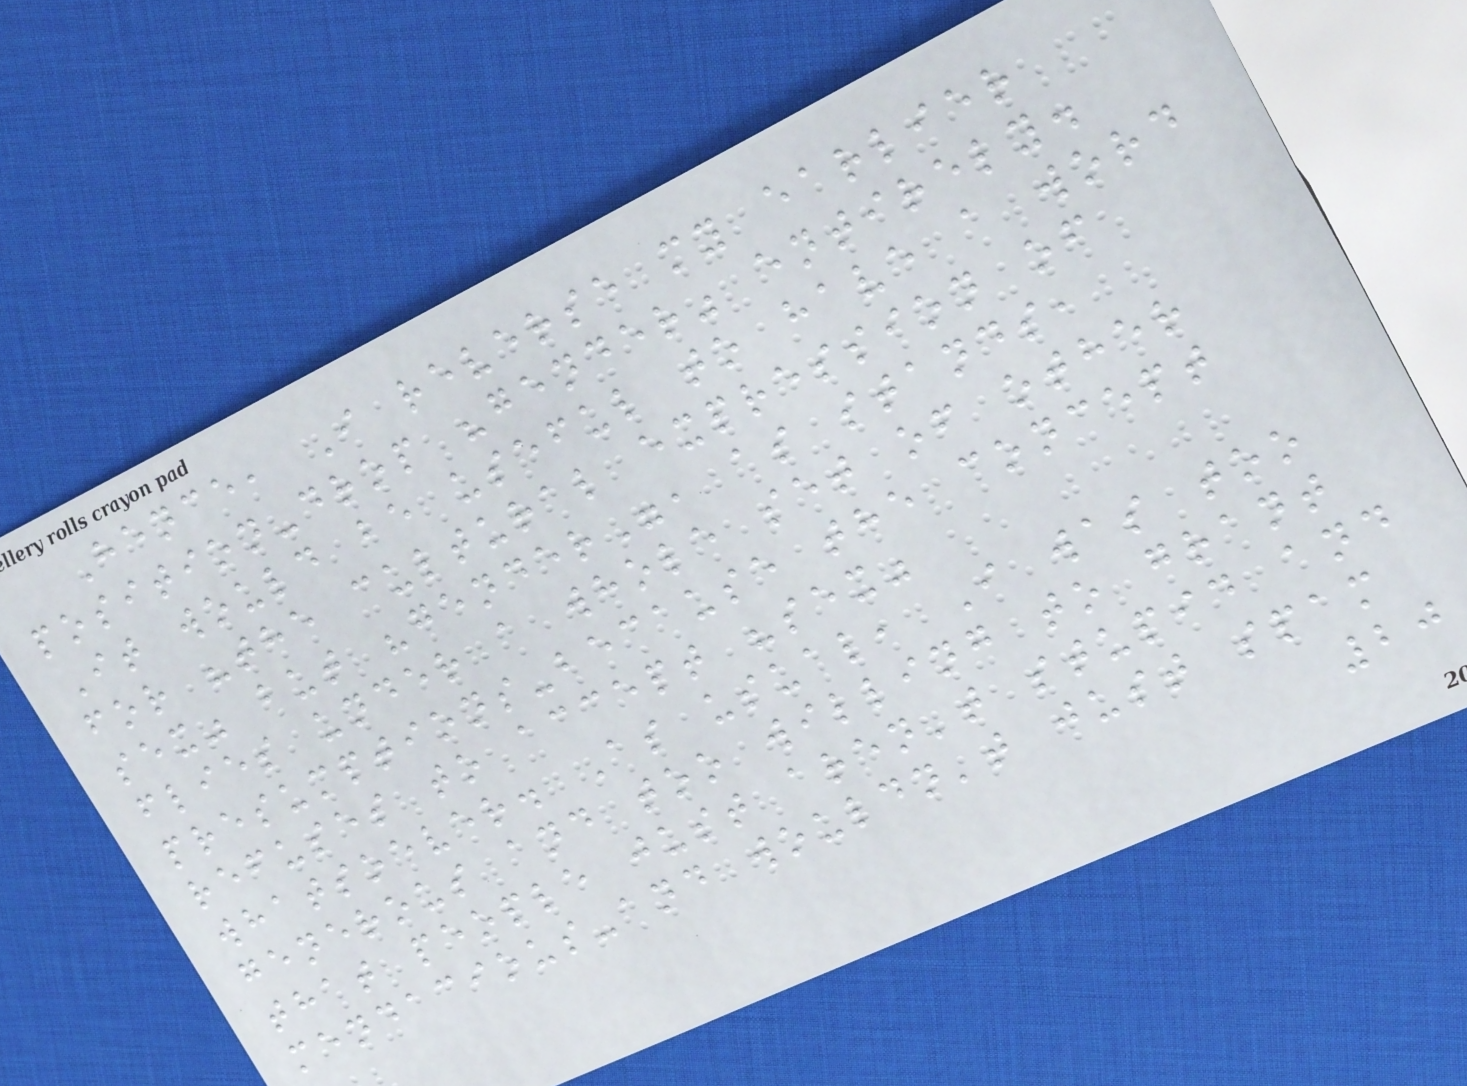Hence, I reverse my earlier
position-drop "gender" entirely.
It would be useful to have a word
for "the cultural expression of
sex" but "gender", as stands,
flies under a whole set of other
presumptions-because the concept
refuses to accept "sex"
whatsoever. As usual, I was too
generous and too willing to grant
that people just aren't stupid and
mendacious-and wouldn't just spam
20
